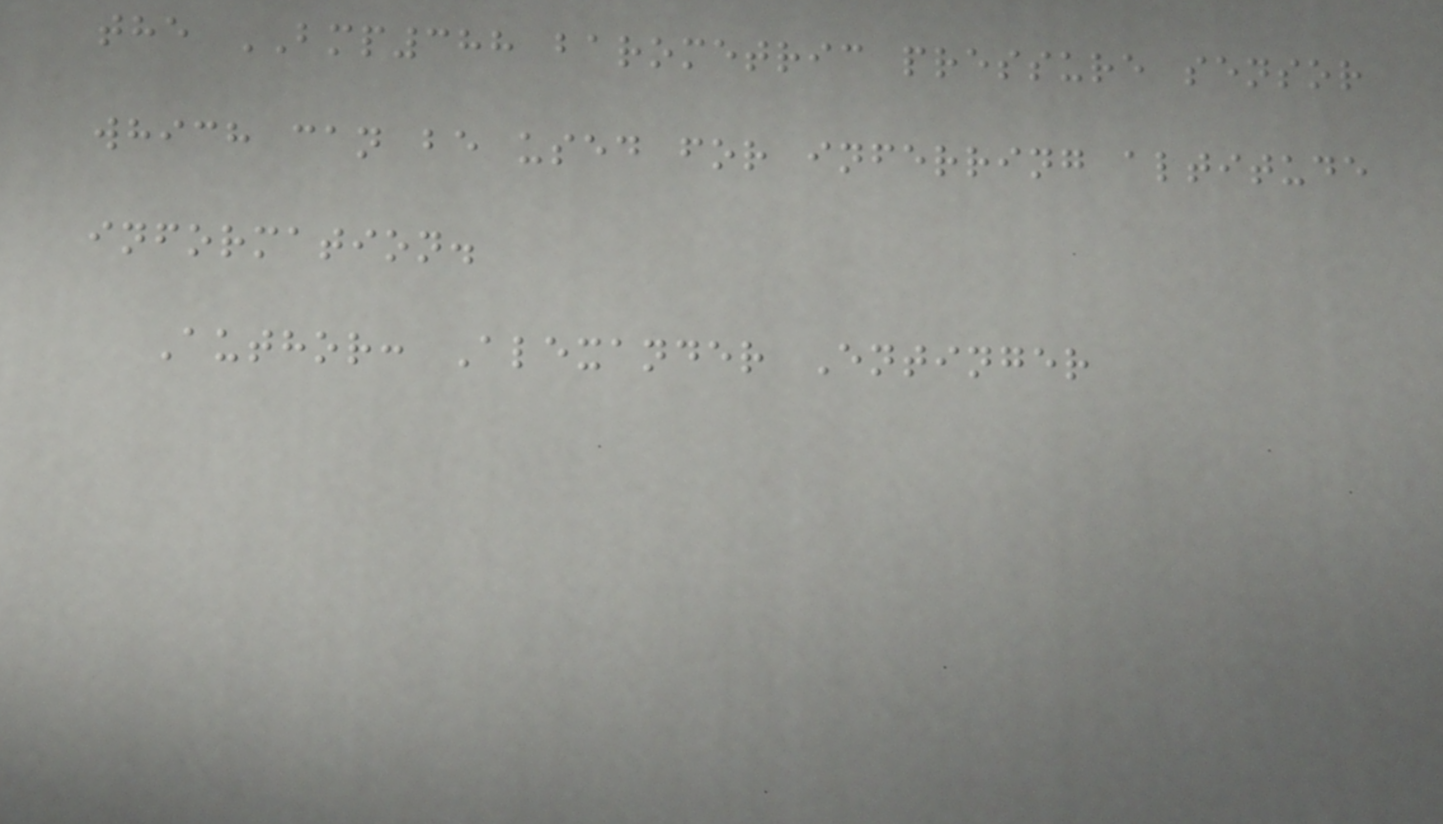the BMP388 barometric pressure sensor
which can be used for inferring altitude
information.
Author: Alexander Entinger
